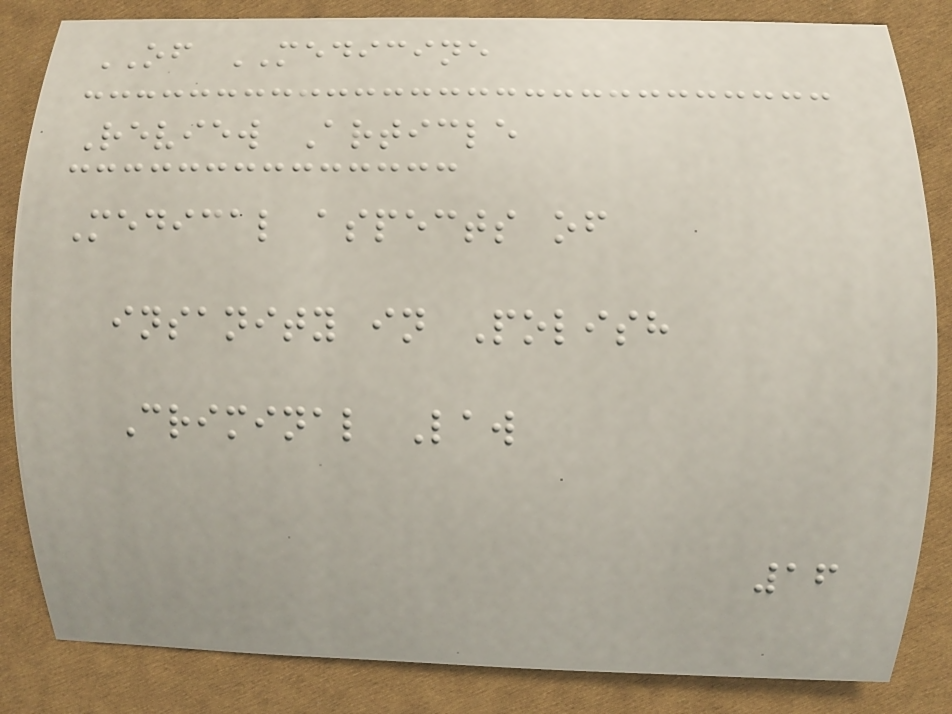OF MEDICINE
Review Article
Medical aspects of
insanity in Polish
Criminal Law
16
